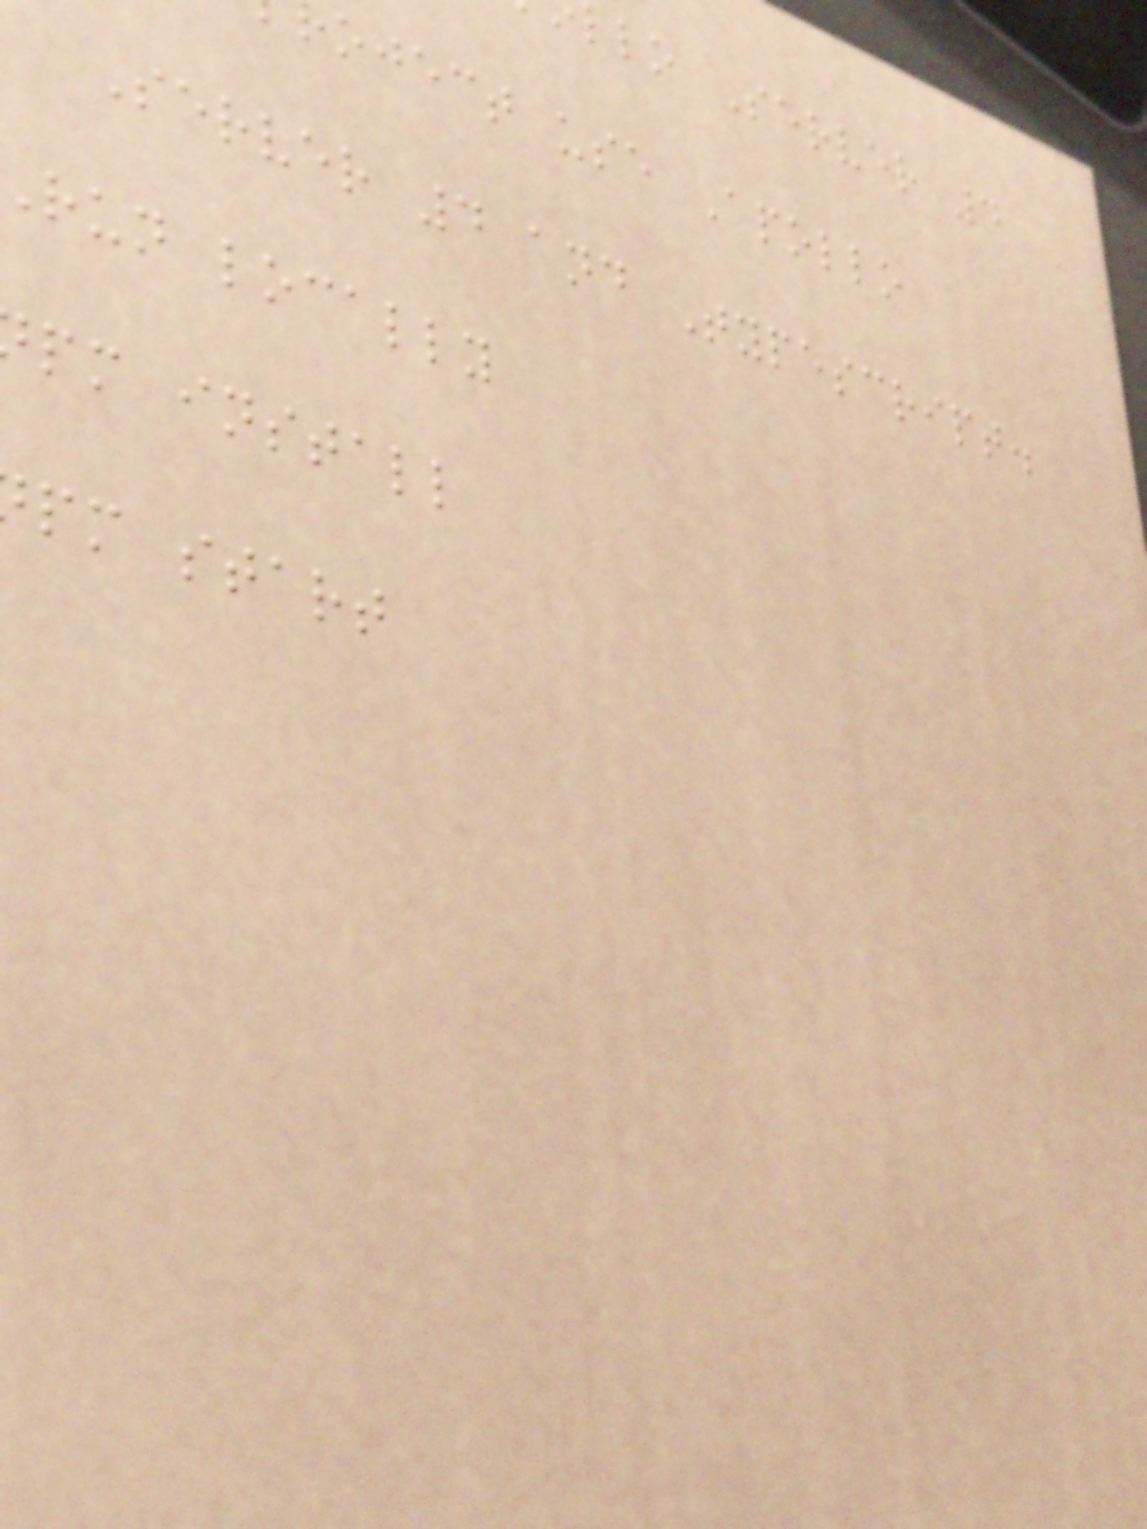llo Server 4
oject use Apollo
Server 4 and Typescript.
run locally
pm install
pm start
